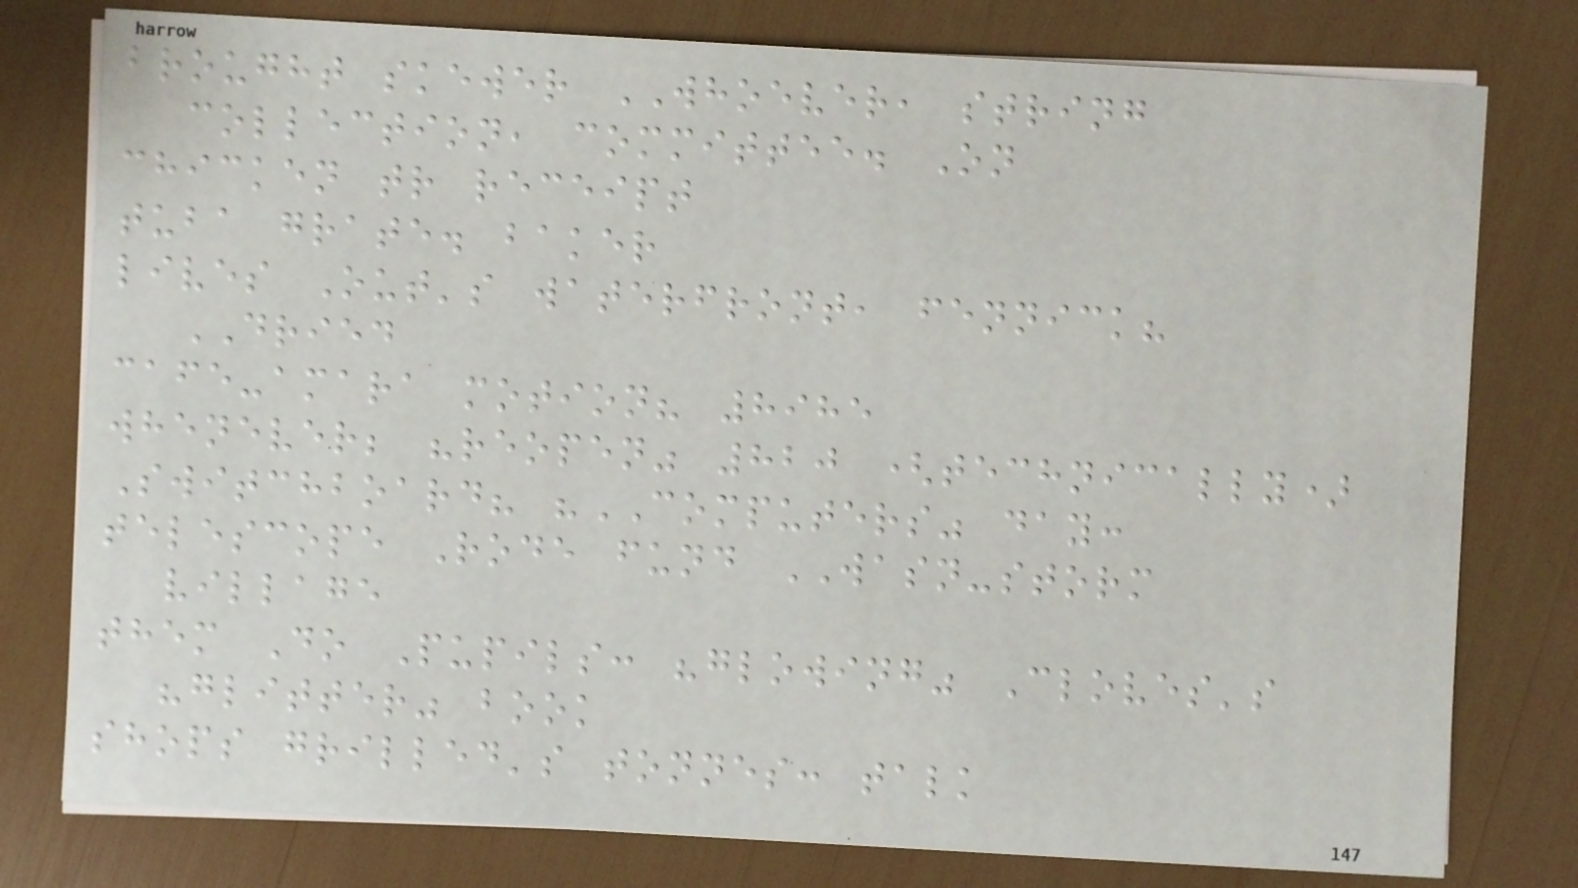brought skewer WHOEVER, string
collection, committee. On
chicken tr receipt
tuba grate. baker
lives Out's waterfront, fennick?
DRIED
cafe-amara motion? 8985
whenever; "reopen" 820 (technically)
Switchboard? "COMPUTERS" day:
telescope Rode fund WASN-storm
village
them Do Pupils: "glowing" Cloves's
"glitter" book
shops grilled's tonnes: talk
